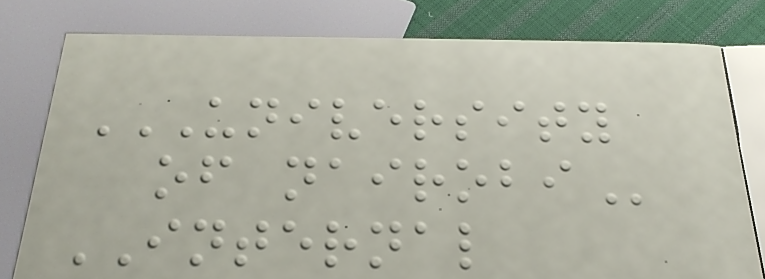UNIVERSITY
OF NAIROBI
INTERNAL
